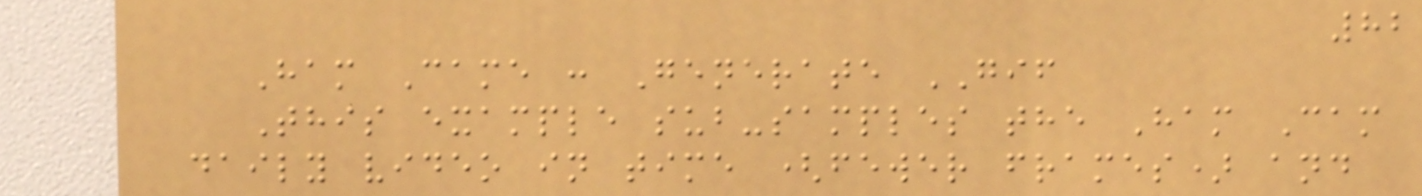82
Ham Came : Generate GIF
This example sub-samples the Ham Cam
daily video in time (fewer frames) and
